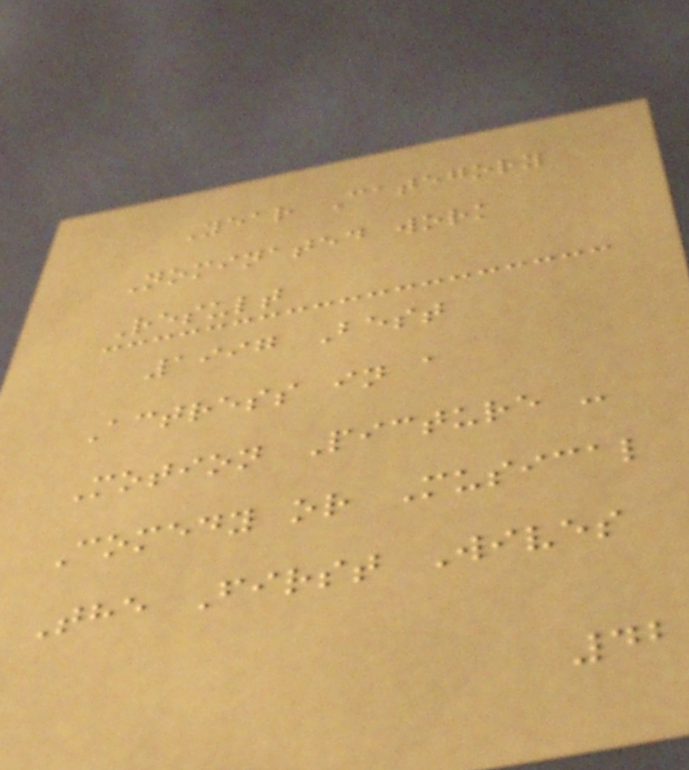Year Category
Nominated work
Result
1997 Best
Actress in a
Motion Picture -
Comedy or Musical
The First Wives
42
